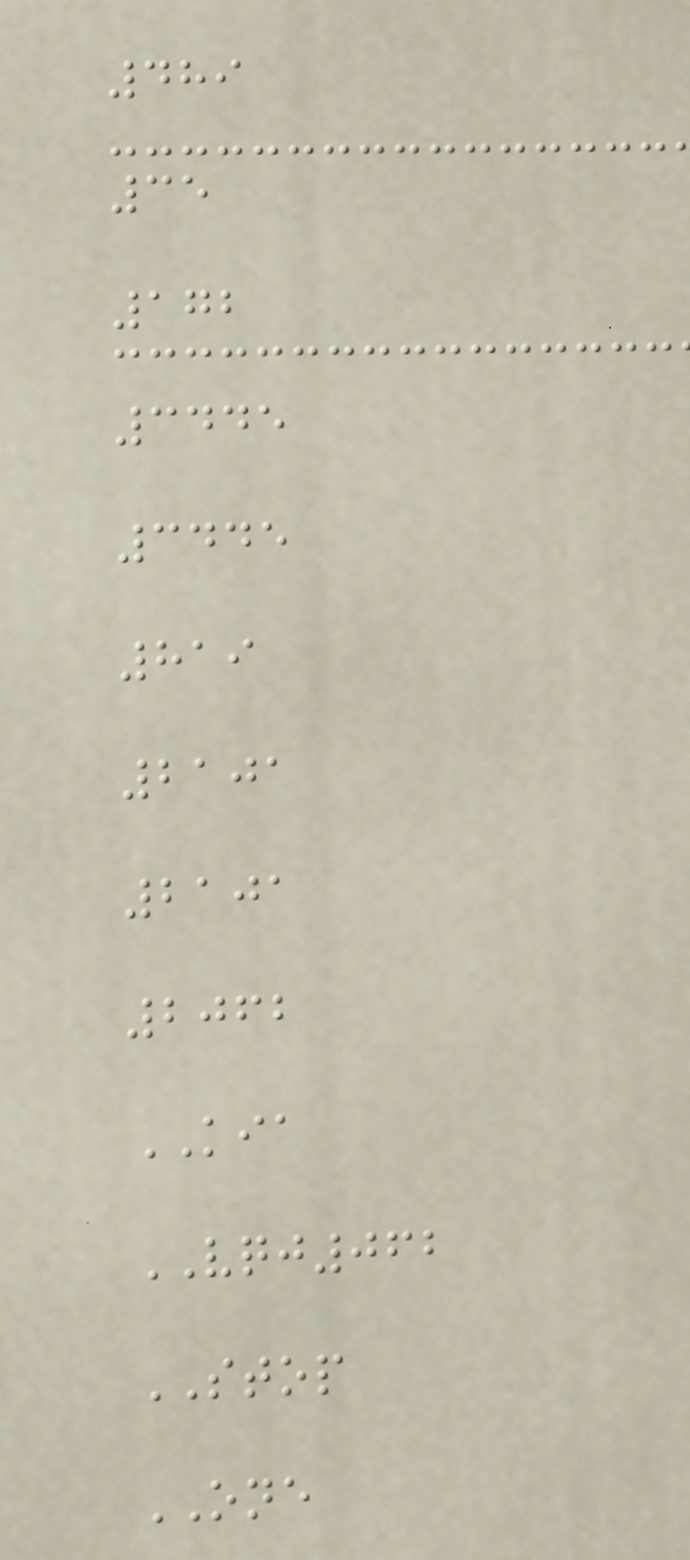489
35
172
3445
3445
819
2101
2101
2062
KIA
VQJ062
STOP
ONE
